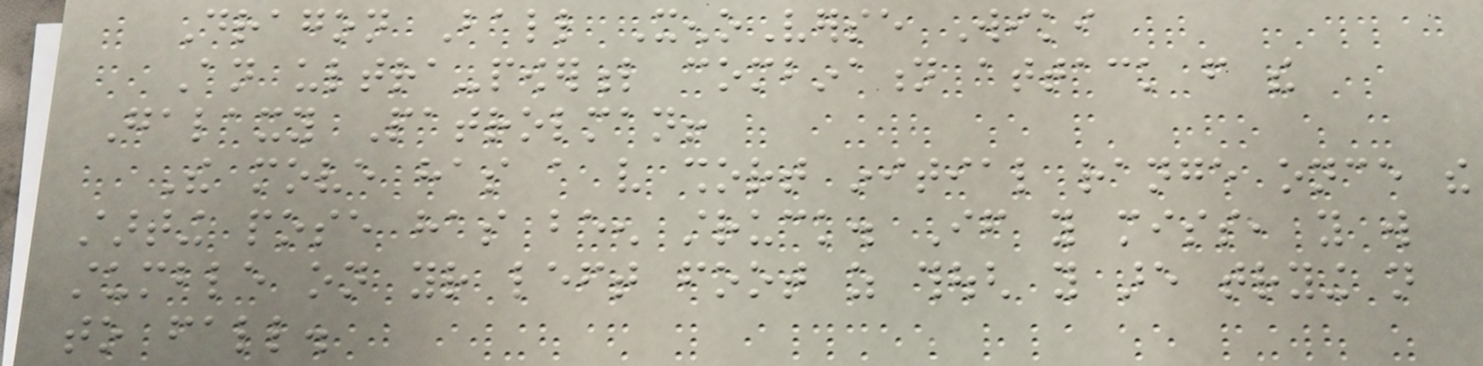Dragon Ball XenoVerse Wiki
An ultra-powerful combination attack from the
Galaxy Patrolman!
The move has a very short initial range once the
starting pose has been struck. If you miss, you will
stumble on your left foot as though you are trying not
to fall.
